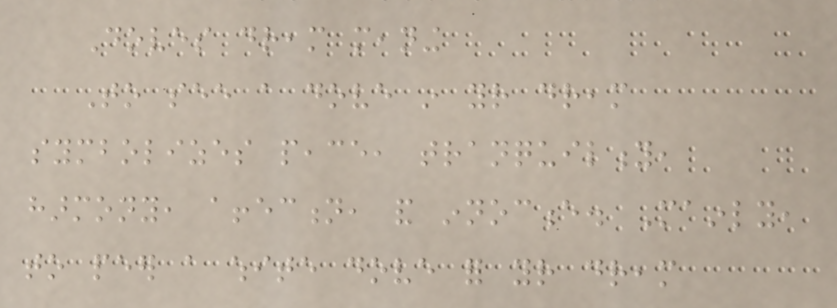Doves dream meaning
To see a dove in your dream
symbolizes peace, tranquility,
harmony, affection, and innocence. Mainly,
to peer a white dove for your dream
